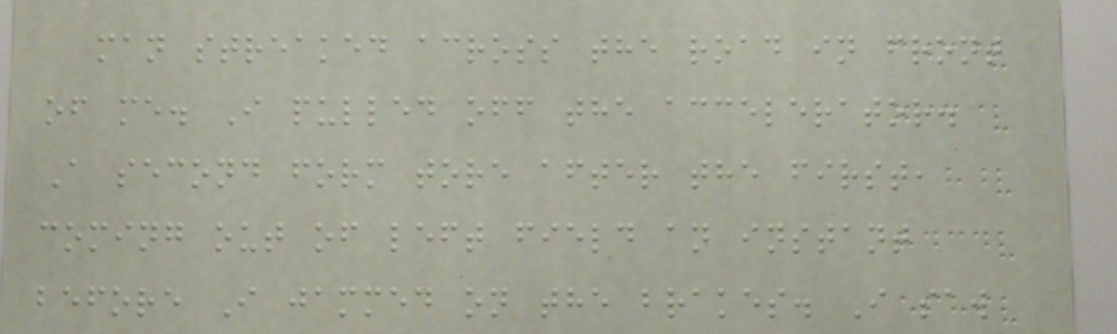man streaked across the road in front
of me. I pulled off the accelerator.
A second form tore after the first,
coming out of left field an instant
before I jammed on the brakes. I saw
